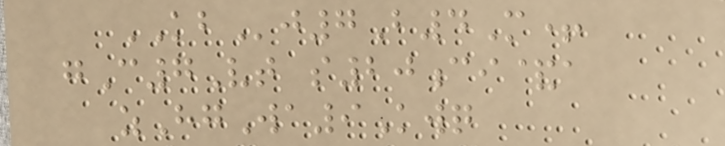KBj7B4M+
gC7Vt s20ci&a
zHgWa9Kwq
